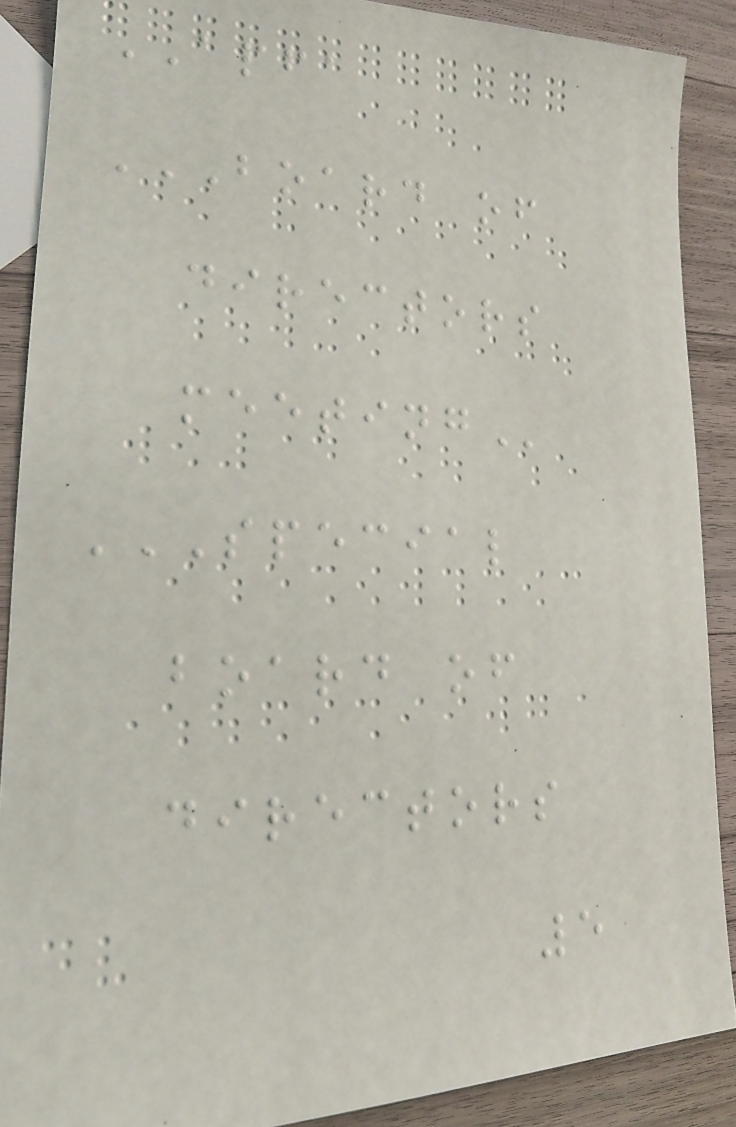APFA
BOARD OF
DIRECTORS
MEETING
SPECIAL
BOARD OF
DIRECTORS
5
